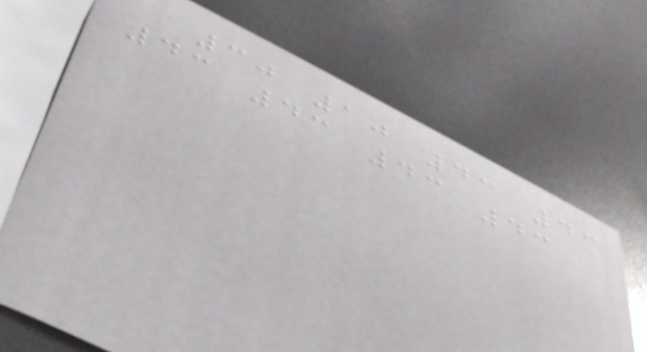30 10 43 43
43 43 43 43
